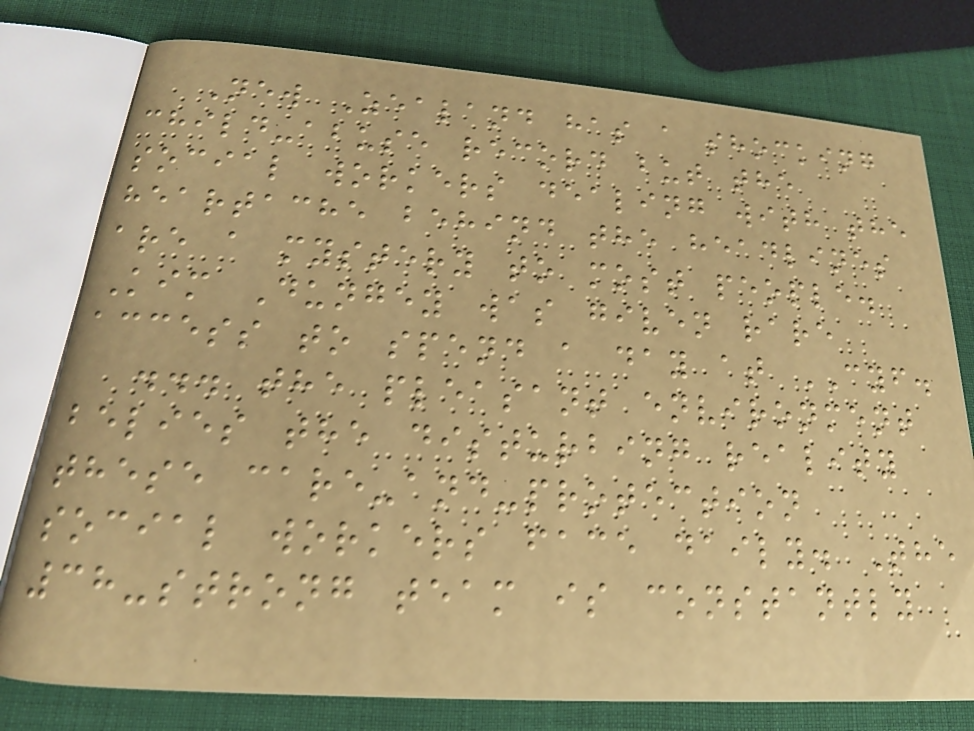New Zealand has a shocking
child-abuse record but the
social workers dealing with the
heartache behind the headlines
are a mystery to most people.
Kim Dungey was given rare
access to spend a day at CYF.
... the pleasant environment
belies the disturbing reality
these care-and-protection
social workers face daily. The
38-strong team is constantly
